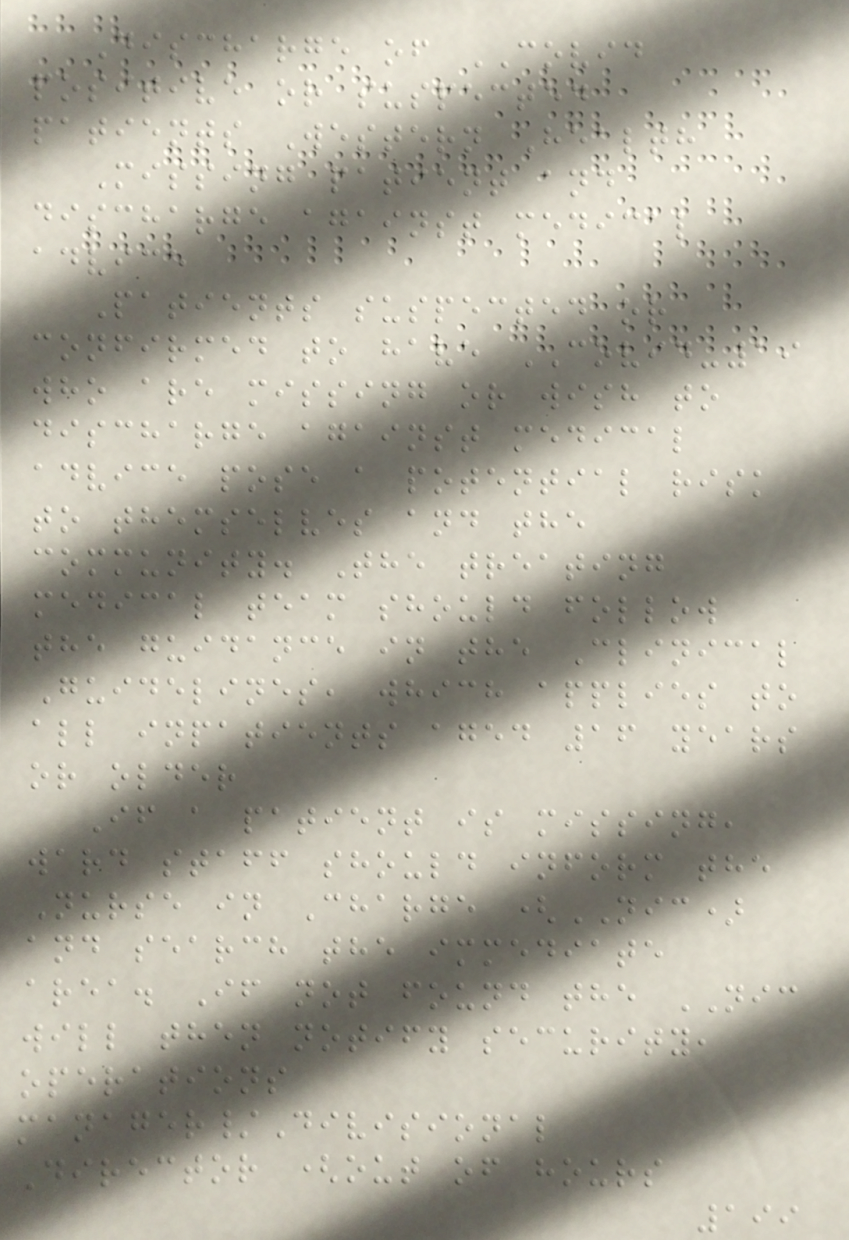Discharge of COVID
positive or suspected
patients Western Health
Missing patient and
discharge against medical
advice
Patients suspected or
confirmed to have COVID-19
who are missing or wish to
discharge against medical
advice pose a potential risk
to themselves and the
community. The treating
medical team should follow
the guidance in the Clinical
Guidelines, which applies to
all inpatients aged 16 years
or older
If a patient is missing,
ward staff should inform the
Nurse in Charge (NIC)
and search the immediate
area. If not found the NIC
will then notify security,
operations
manager/Divisional
Director (out of hours
199
